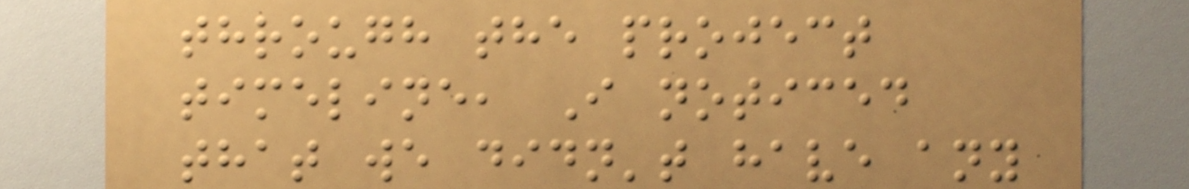through the project
timeline, I noticed
that we didn't have any
